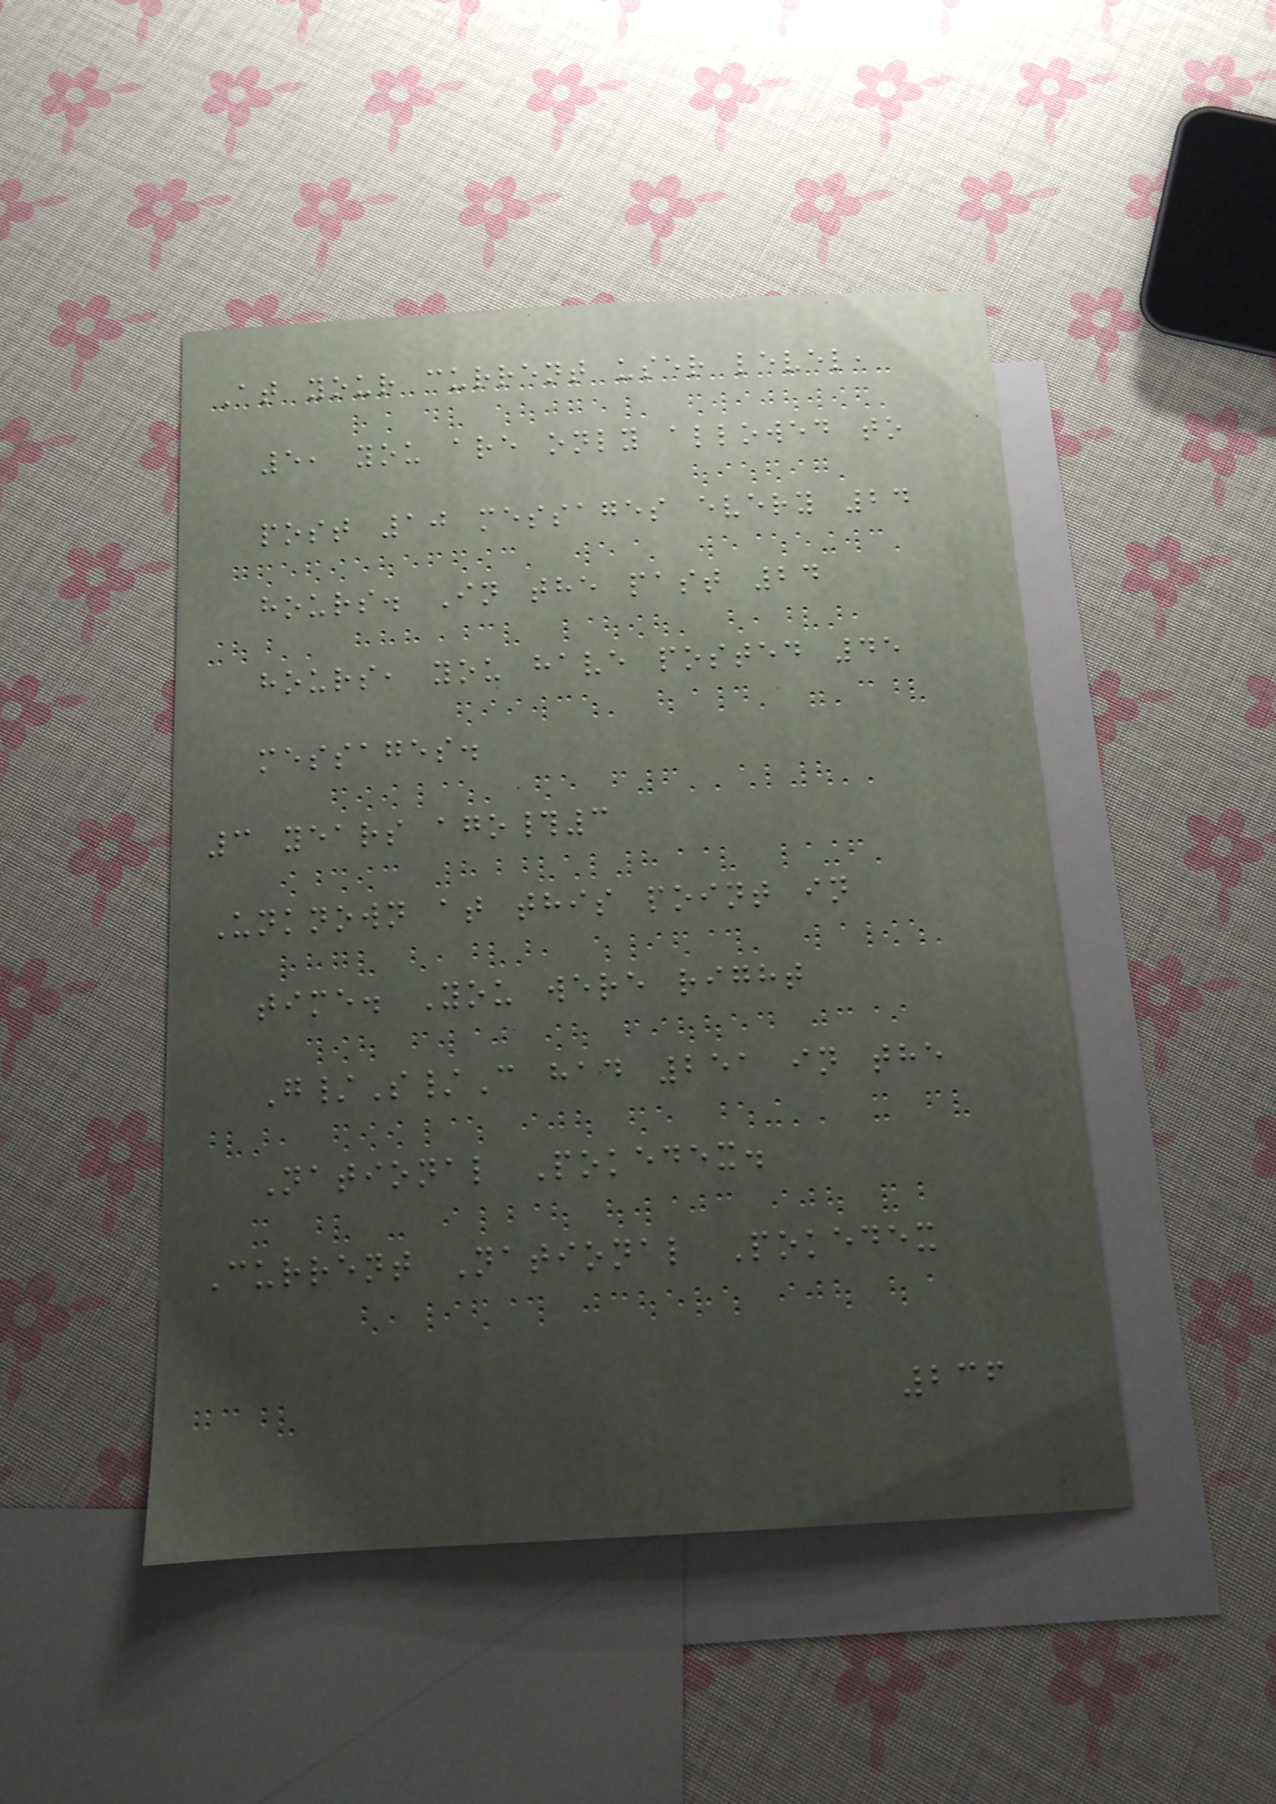At your current user level,
5, you are only allowed to
post 10 messages every 24
hours. In the past 24
hours, you have posted 45
messages.
3 years ago#3
Unknown at this point in
time. You were right
G/S/C had 251 in the
National Pokedex.
Current National Pokedex
236
